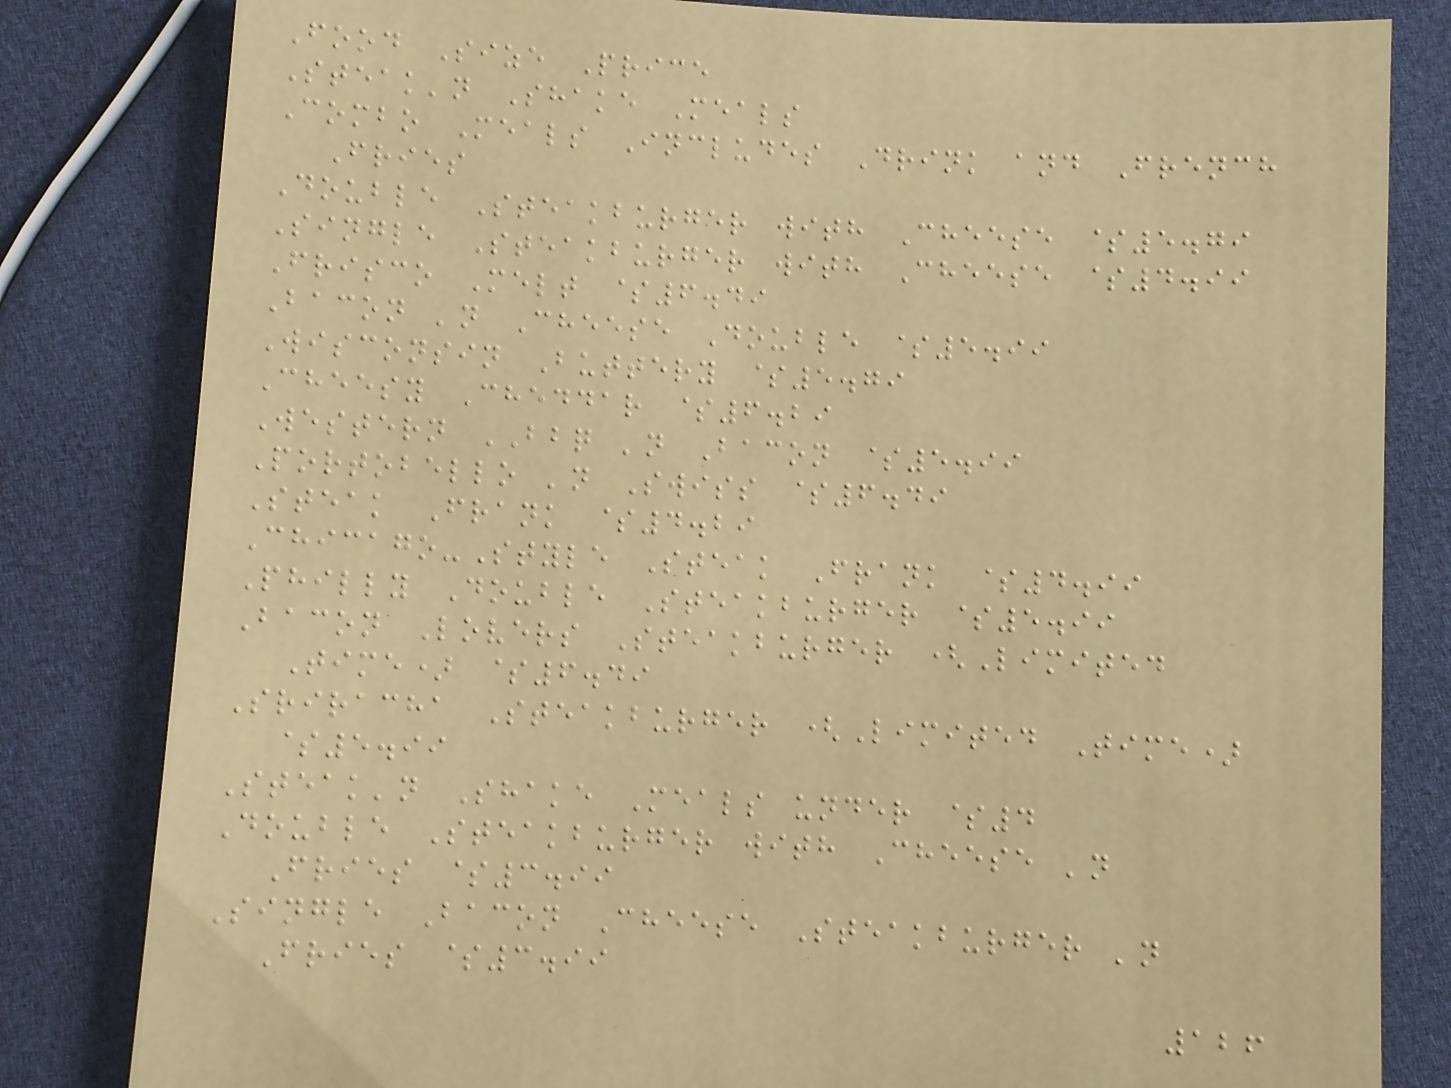Food Size Price
Steak'n Shake Meals
Combo Meals Includes Drink and French
Fries
Double Steakburger with Cheese $5.79
Single Steakburger with Cheese $4.99
Frisco Melt $6.49
Bacon 'n Cheese Double $5.99
Wisconsin Buttery $5.79
Cheesy Cheddar $6.29
Western BBQ 'n Bacon $5.99
Portobello 'n Swiss $6.49
Steak Frank $4.29
Chicago-Style Steak Frank $4.99
Philly Double Steakburger $5.99
Bacon Lovers Steakburger (Limited
Time) $6.49
Sriracha Steakburger (Limited Time)
$5.99
Steak'n Shake Meals under $4
Double Steakburger with Cheese 'n
Fries $3.99
Single Bacon Cheese Steakburger 'n
Fries $3.99
126
